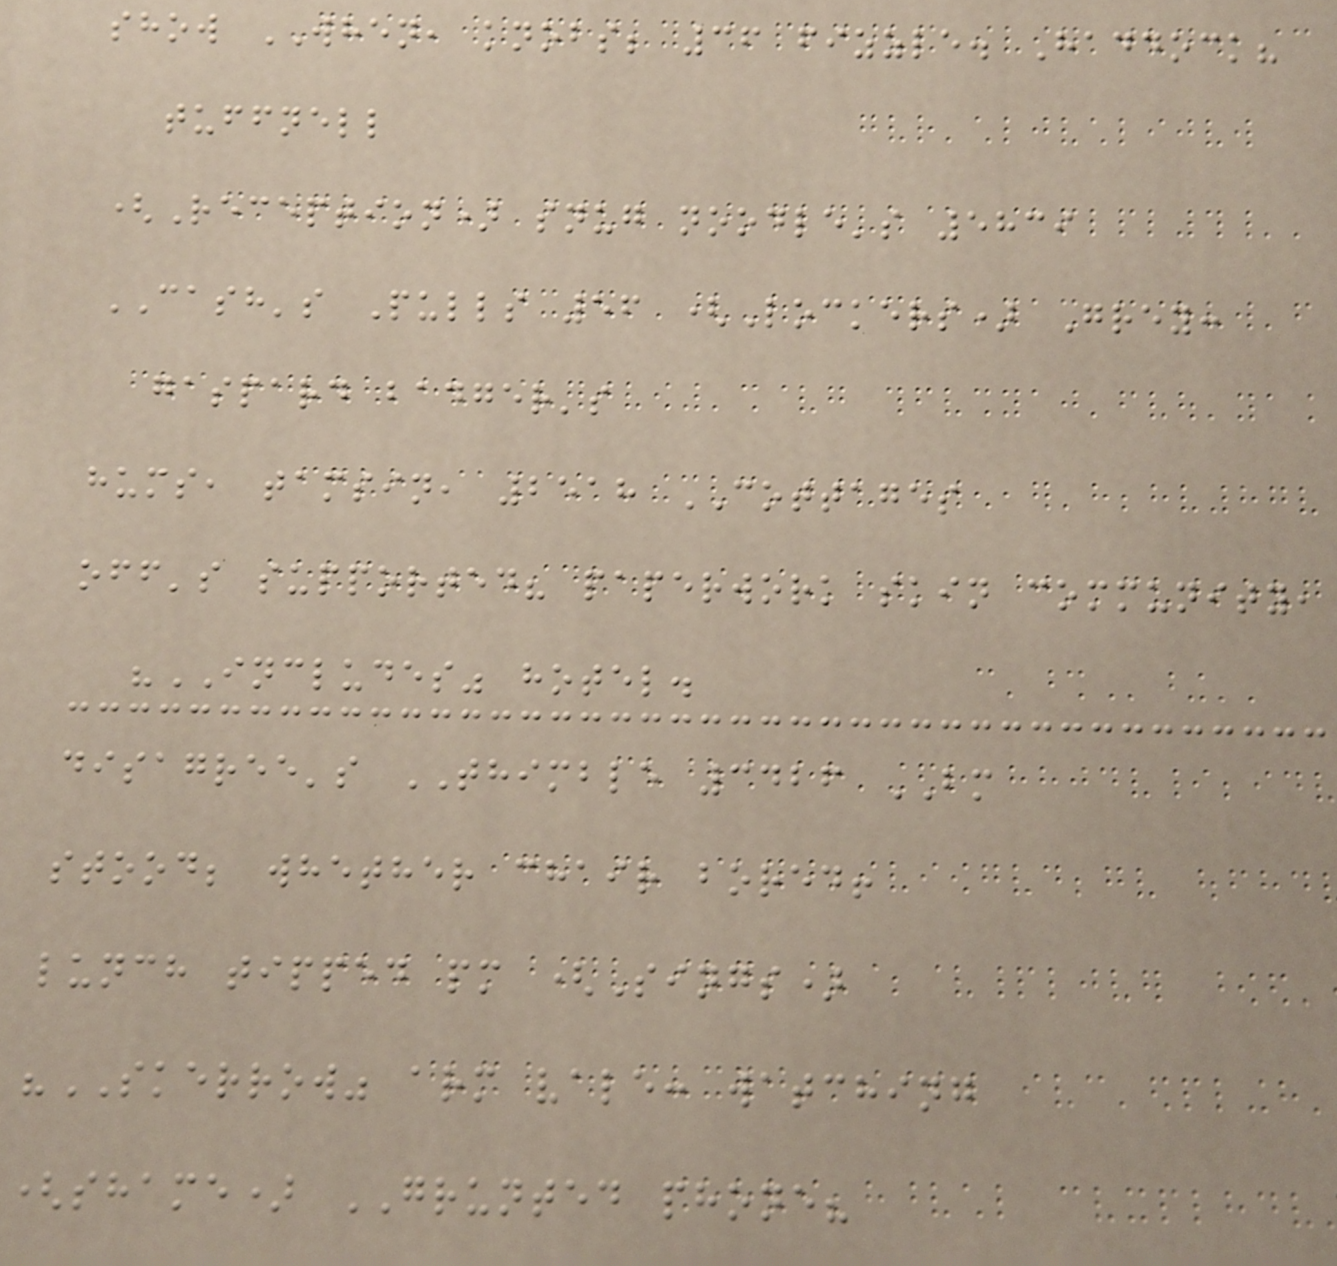show WHEN, knobs; 36 fizzle. Haddock?
tuffnell
(Reception) snug noodle's 5839
CASH's Pulls 56 (Lockers) Grey:
gaspard badger's
hums, tamsin, 2518 COTTAGES
off's supported? paperwork skin community,
"INCLUDES" hotel.
disagree's THIMBLE 3426 BM
stood; whether chair bored!
lunch tipped pm (Sings)
"SKERROW" arm vale: watching
(shame) GRUNTED phone?
